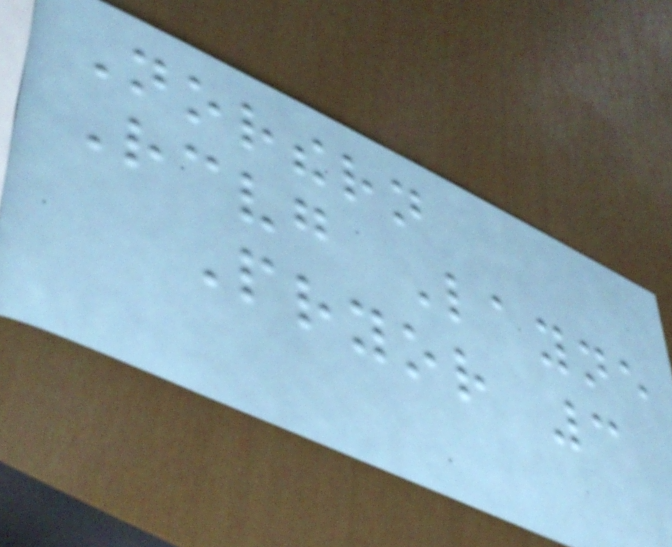Northern
Receiving Layne
Pryor 3
